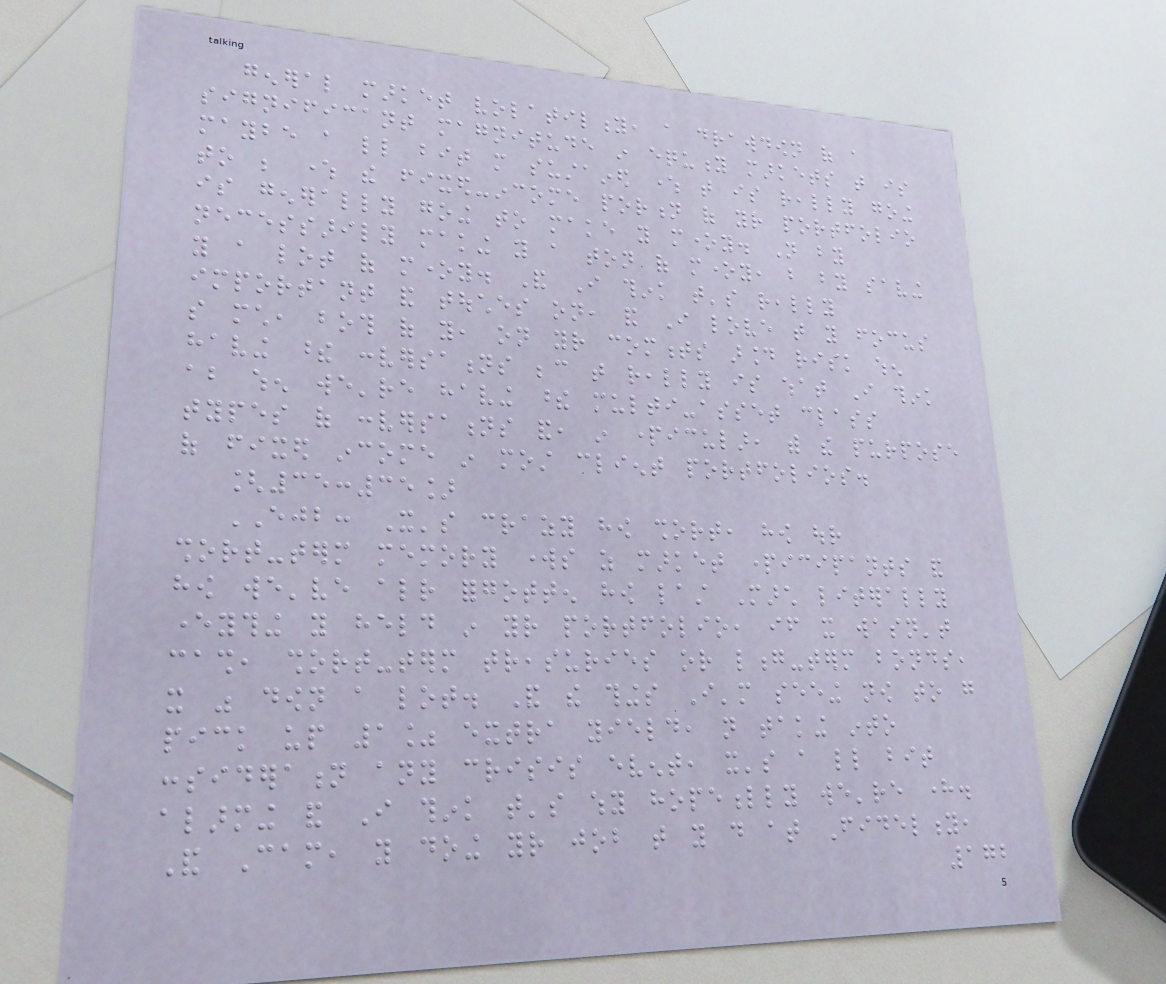general market volatility, a drawdown of a
significant magnitude in equity markets that is
maybe a little bit more sustained where that is really going
to be where the fixed-income portion of your portfolio
is generally going to make you money. Not by
necessarily making you a ton of money, but by saving
you a lot of money. And I think that's really
important and touches on, and I love that you focus
so much, both of you, on your comments around risk when
having these conversations because that really is what I think
about when we're having these multi-asset class
types of conversations and, in particular, with the purpose
of fixed income in most client portfolios.
[35:35]
EJB: It's crazy how short, how our
short-term memory works as market participants and
how we've already forgotten how last March literally
everything you held in your portfolio, if it wasn't
cash, short-term treasuries or long-term bonds,
it was down a lot. And the things I'm seeing now to go
pick up 1% extra yield, not taking into
consideration any crisis event, it's a little bit
alarming and I think that's why hopefully we're here.
And Cam, you doing your job that you do at Fidelity,
172
